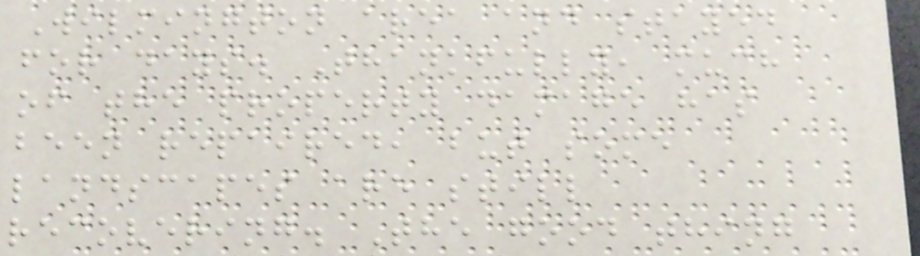Wilmington area and stayed
for days. Thankfully, much
of the property damage has
been repaired, but some
landscapes are still
recovering. The good thing
